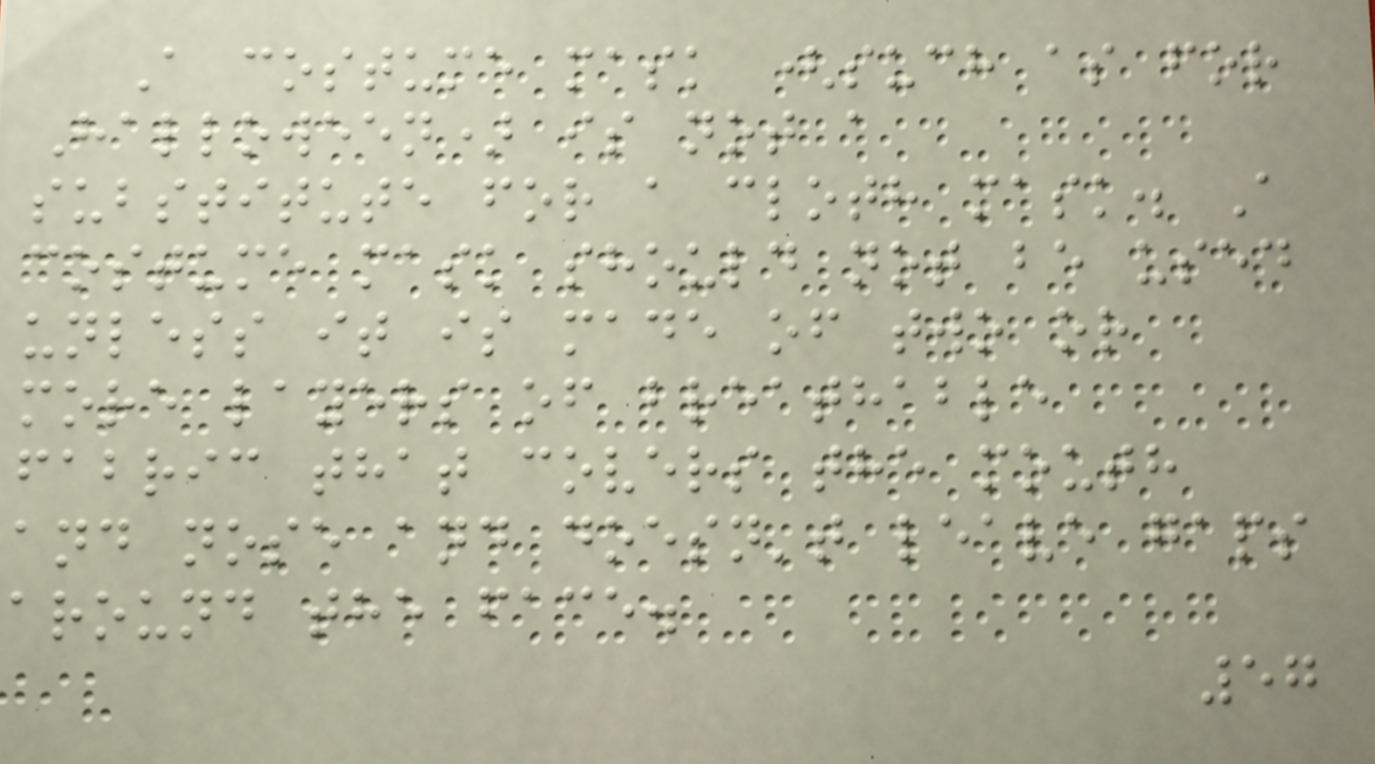A costume mask (such as for
Halloween) is not a
substitute for a cloth mask. A
costume mask should not be used
unless it is made of two or
more layers of breathable
fabric that covers the mouth
and nose and doesn't leave gaps
around the face.
57
